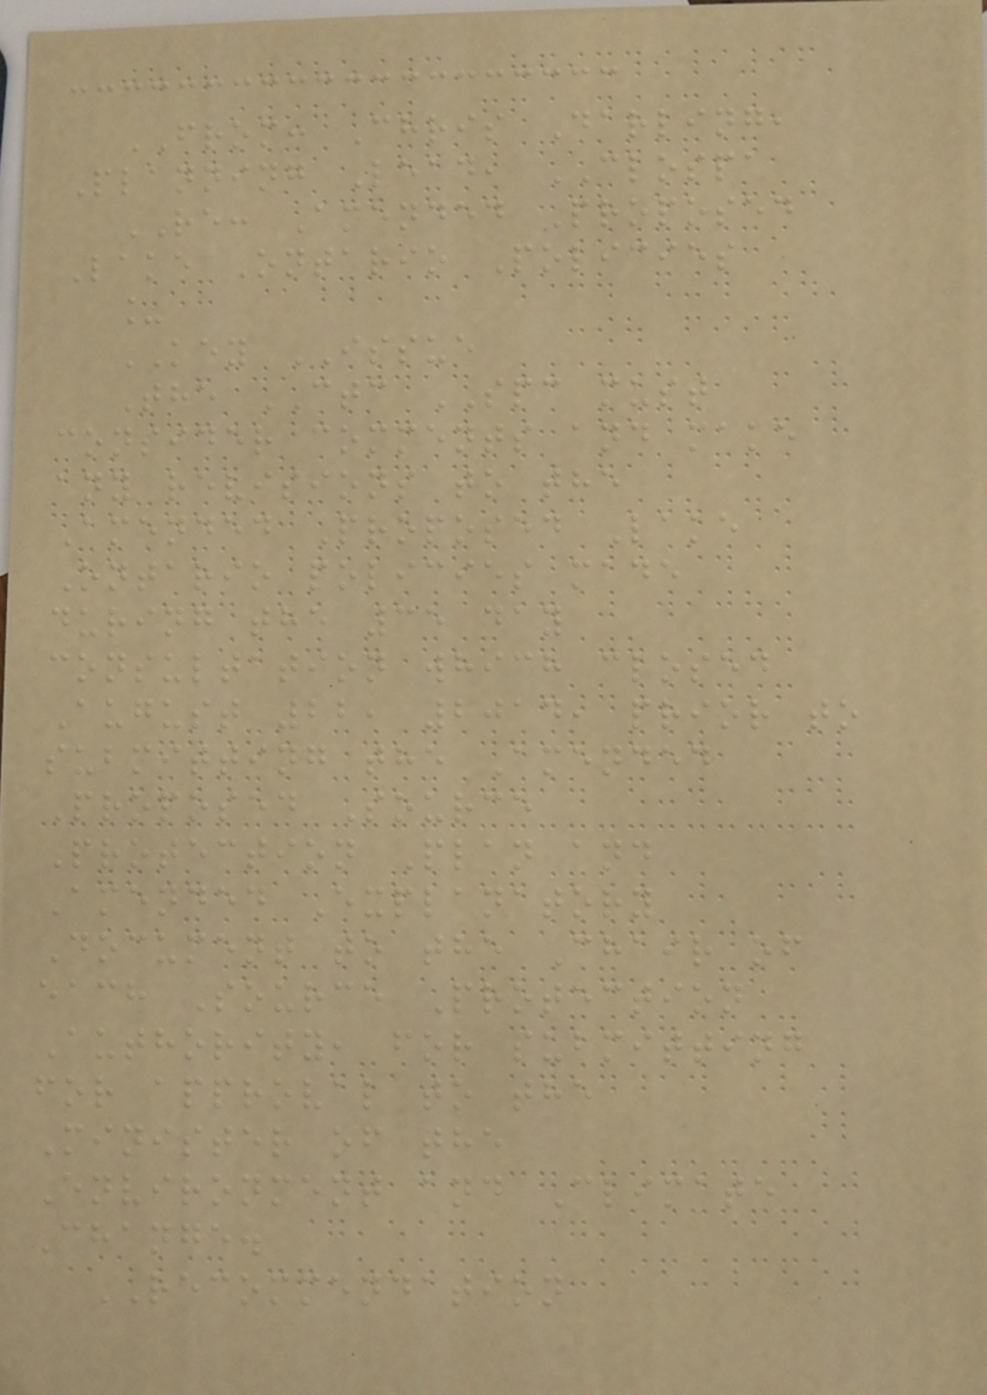FROM: Chris Darling,
Planning Lead, CLOSPA
RE: Amended Proposed
Lake Ontario Policies
_
KEY ISSUE
The CTC SPC must
consider comments and make
any revisions to the
Amended Proposed Lake
Ontario policies made
during the 35 day
consultation which closed
August 22, 2014, prior to
submitting the Amended
Proposed Source
Protection Plan and
Amended Explanatory
Document to the Chair of
each Source Protection
Authority, for submitting
for approval to the
Minister of the
Environment and Climate
Change.
RECOMMENDATION
